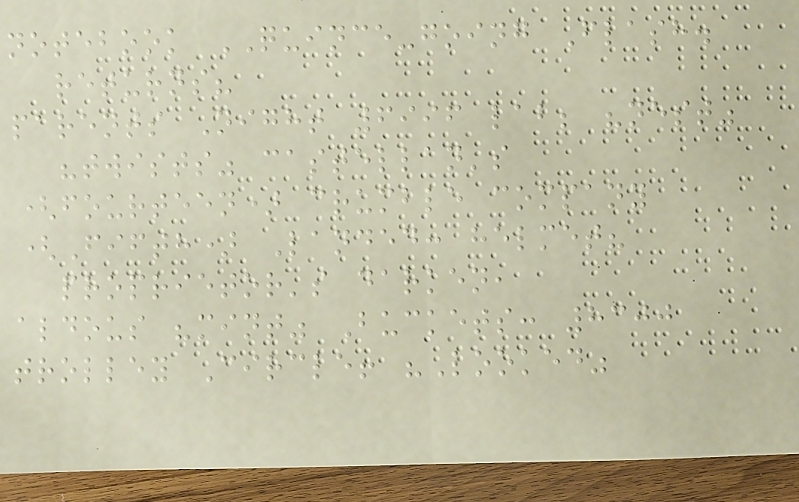notebook QUINCE-going Flash.
returns?
parents Night 6996 lab; "nest"
"twists" castellan's
(fourteen) crumble company
(Fifth) Landed: helmet?
proprietor's darken,
aldous "mint" Buckets: 8300
trolley Circle! "Looked"
